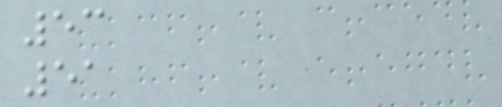53
51
